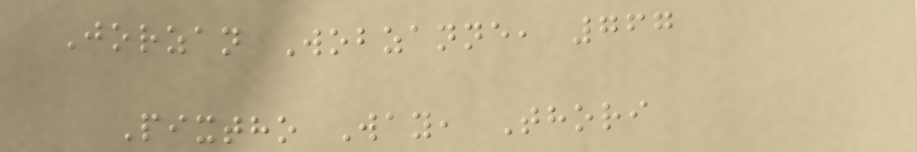Jorzan Wobzanne, 767
Pixtho Way, Thori
